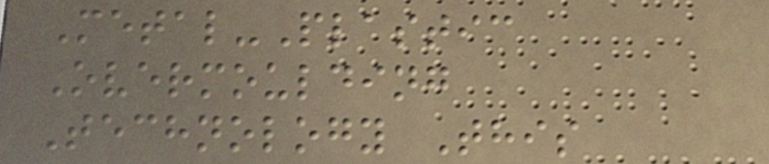Metal-Plastic
Overmoulding
Technology This
